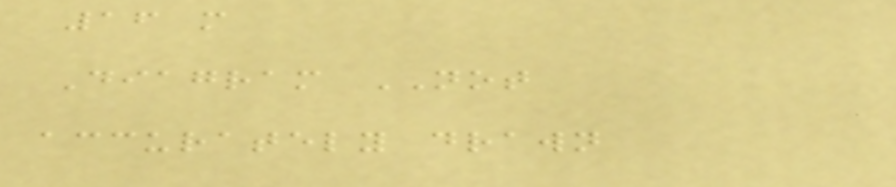16 m
Diagram NOT
accurately drawn
